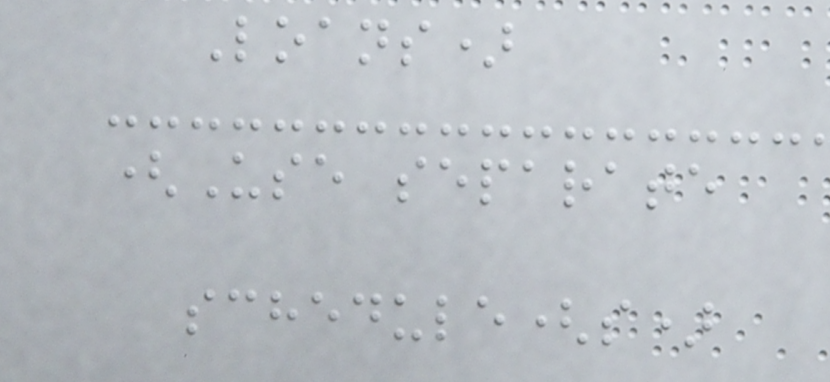Loans)
(Use separate
schedule(s)
